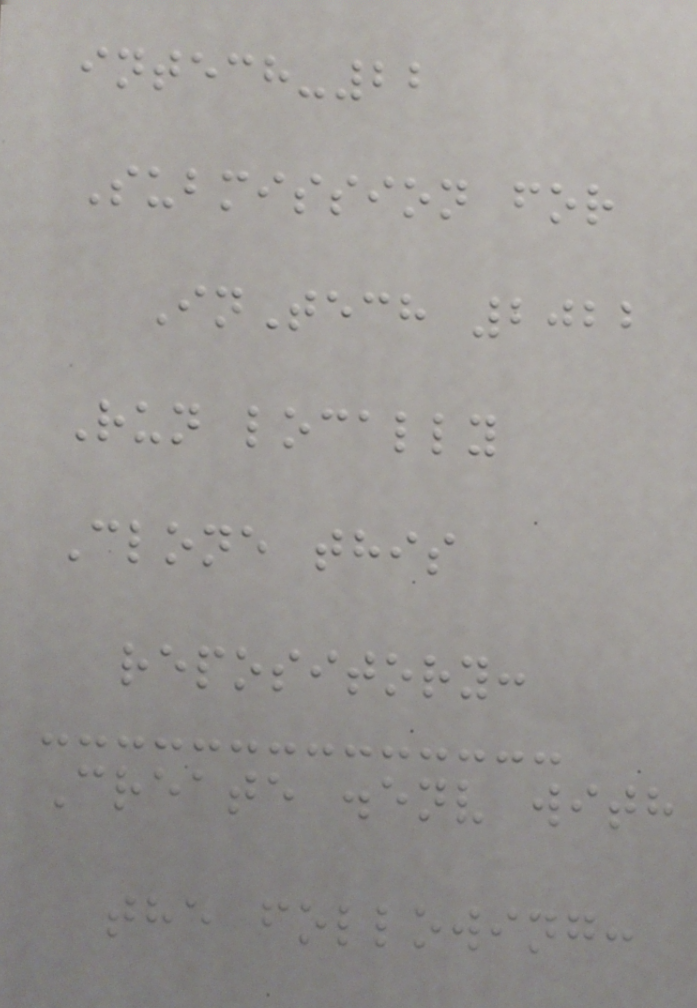intech-22
Submission for
InTech 2022
Run locally
Clone this
repository:
Create .env with
the following:
